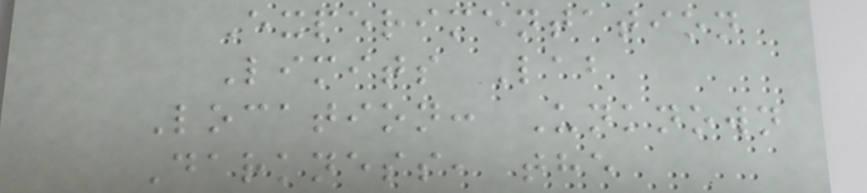Experimentation
Limits Lab
Location: Unknown
Darkness, the
